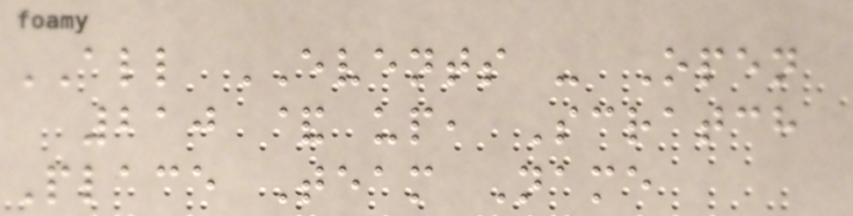ALL EVENTS - Open
210 & up, Scratch
Place Team Name
